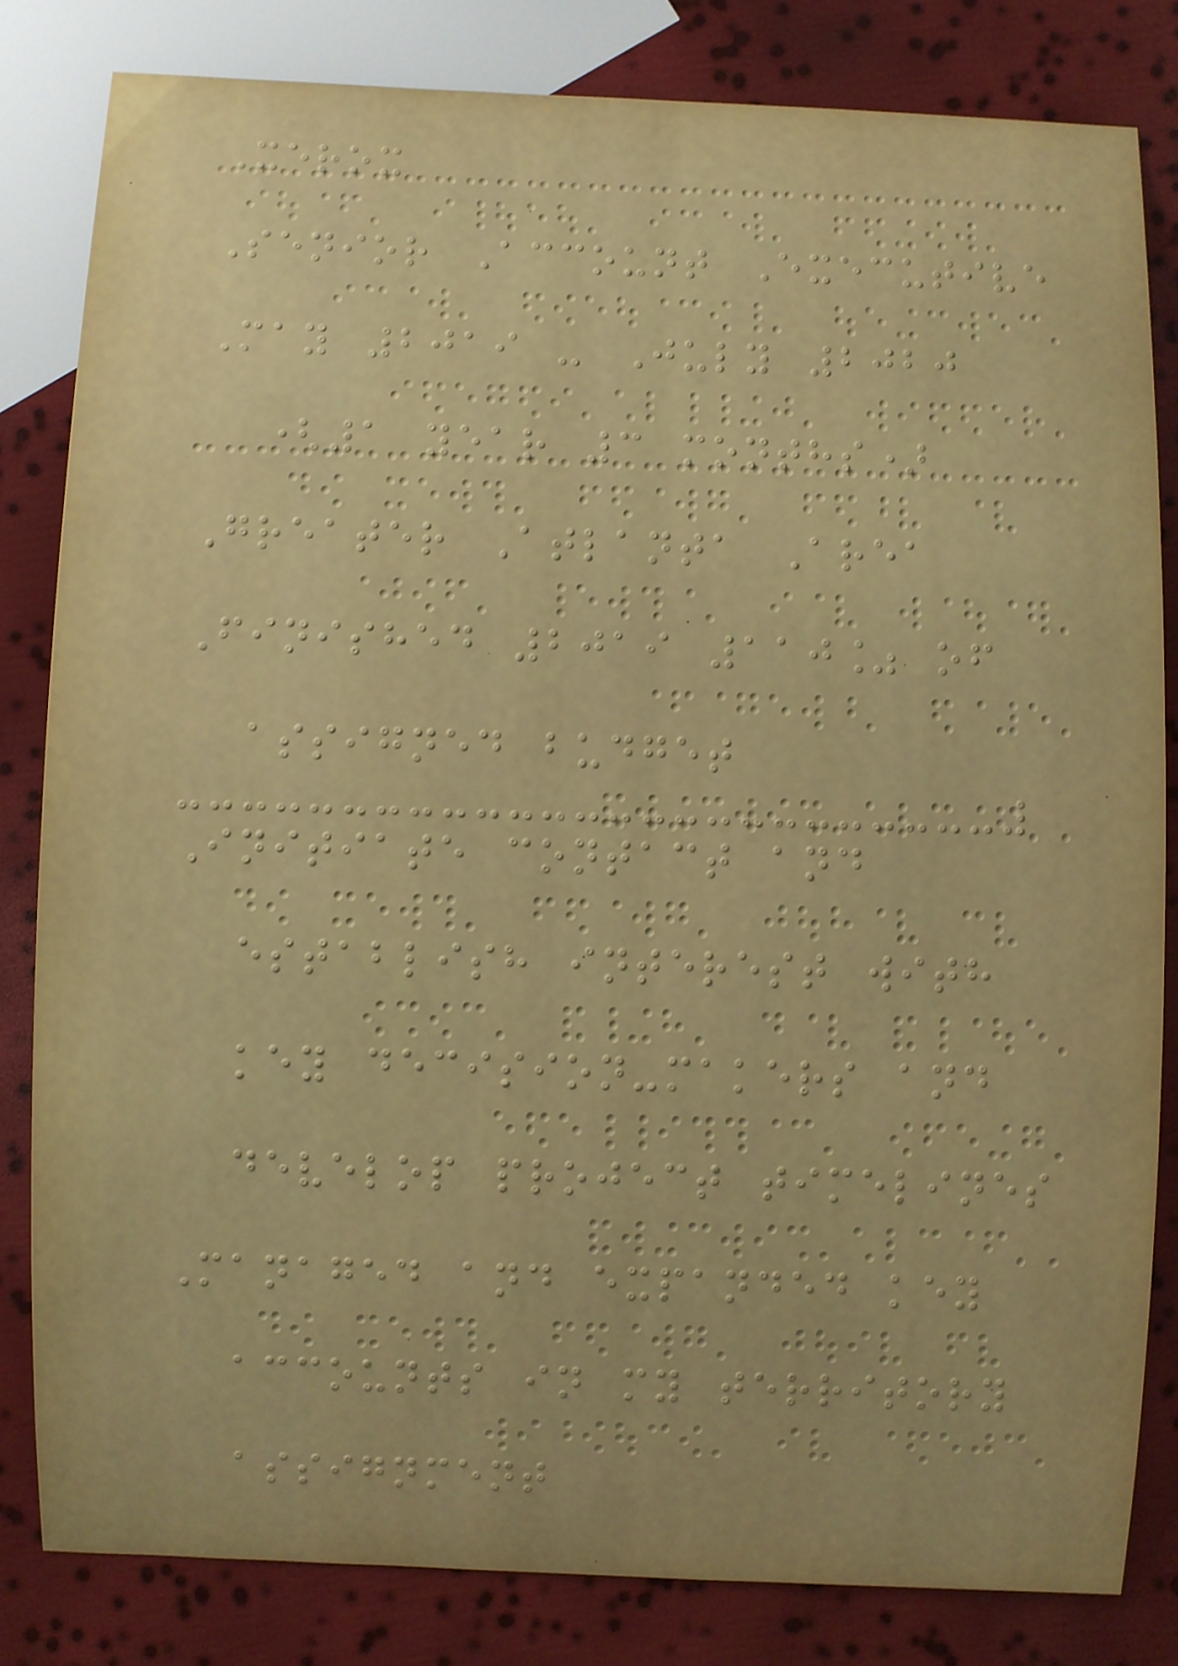Xerox
Senior Account Executive
May 2019 - July 2020
(1 year 3 months)
Greater Atlanta Area
Finished 2019 110% of
assigned budget
Initiate contact and
establish interest with
key decision-makers and
develop project timelines
Managed and expanded key
accounts in my territory
assignment
